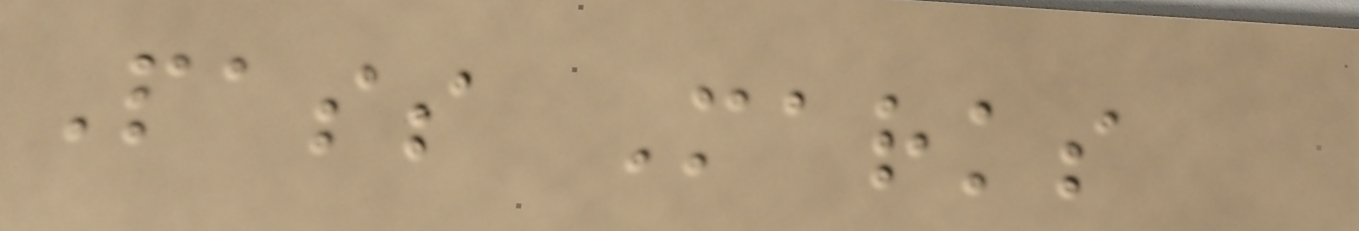Pass Marks
